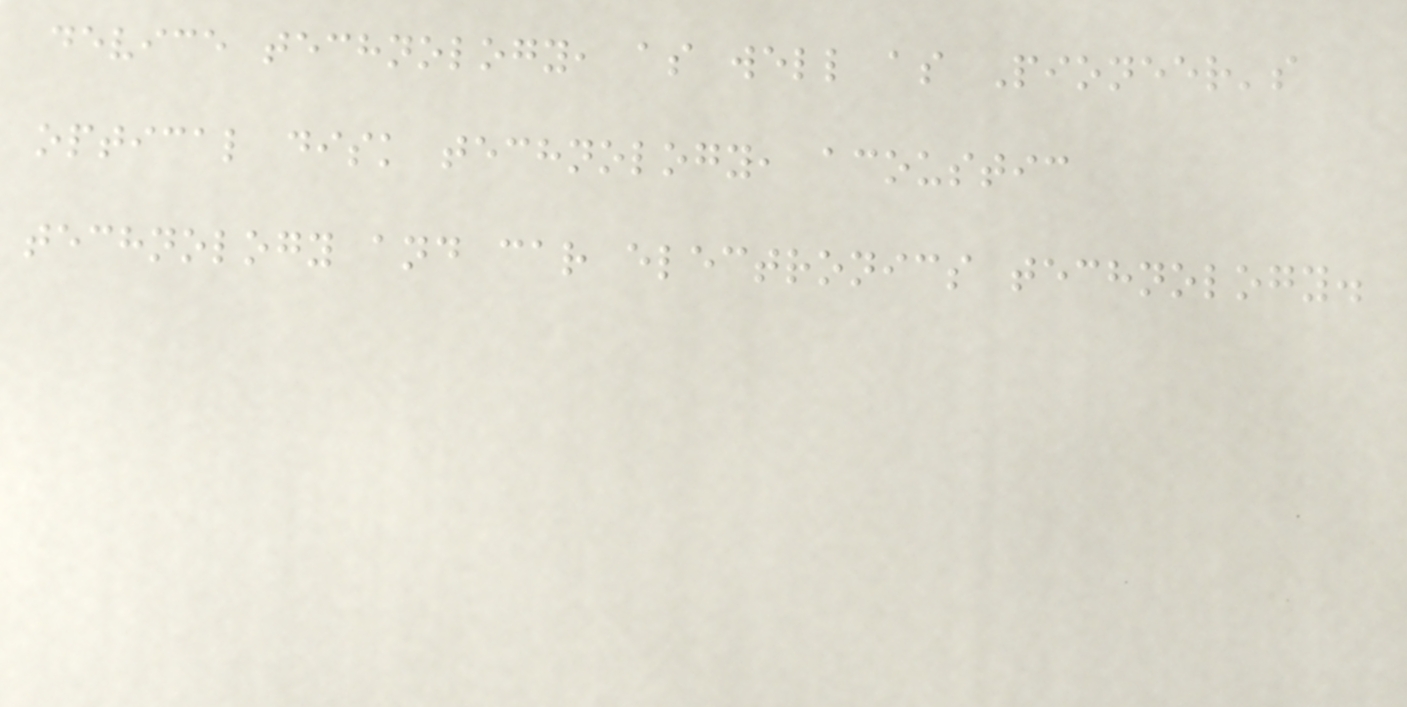device technology, as well as Pioneer's
optical disk technology, acoustic
technology and car electronics technology.
